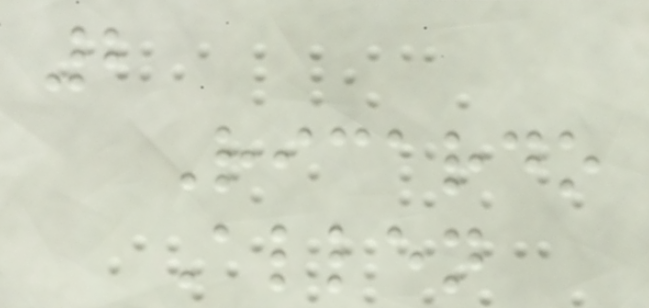2
Ricardo
Allen
